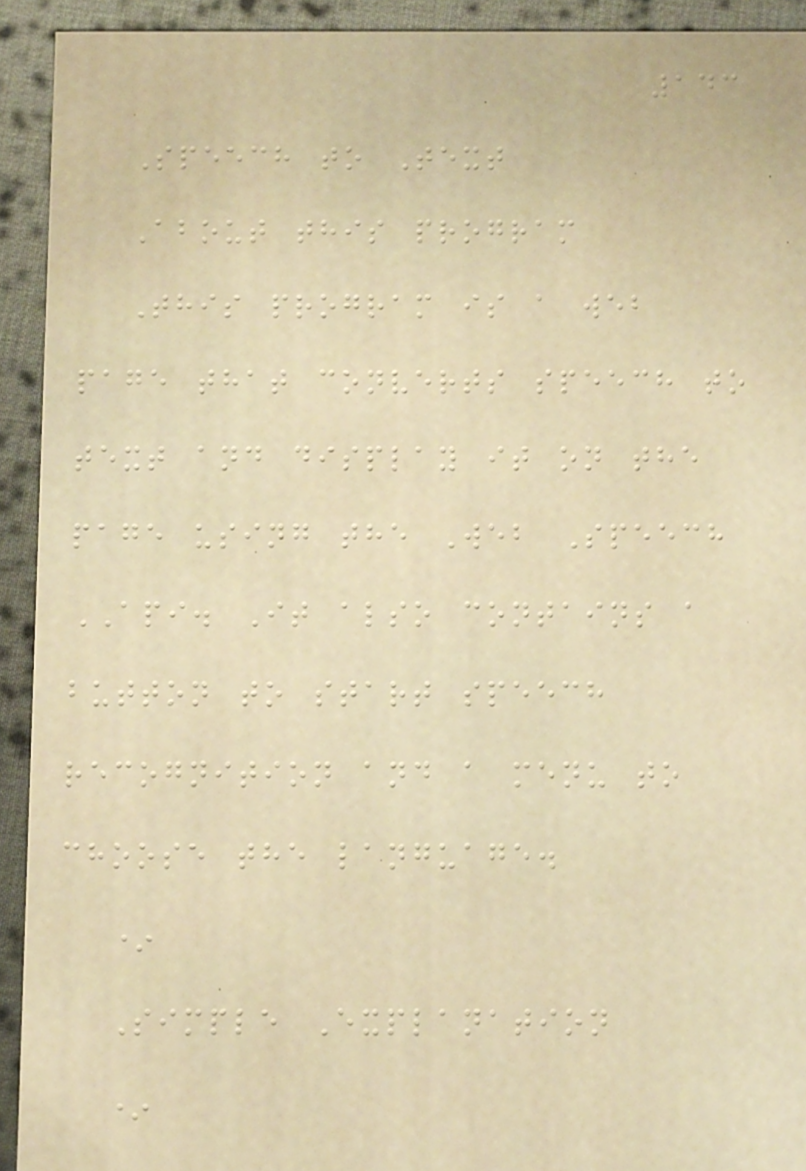143
Speech to Text
About this program
This program is a web
page that converts speech to
text and display it on the
page using the Web Speech
API. It also contains a
button to start speech
recognition and a menu to
choose the language.
*
Simple Explanation
*
